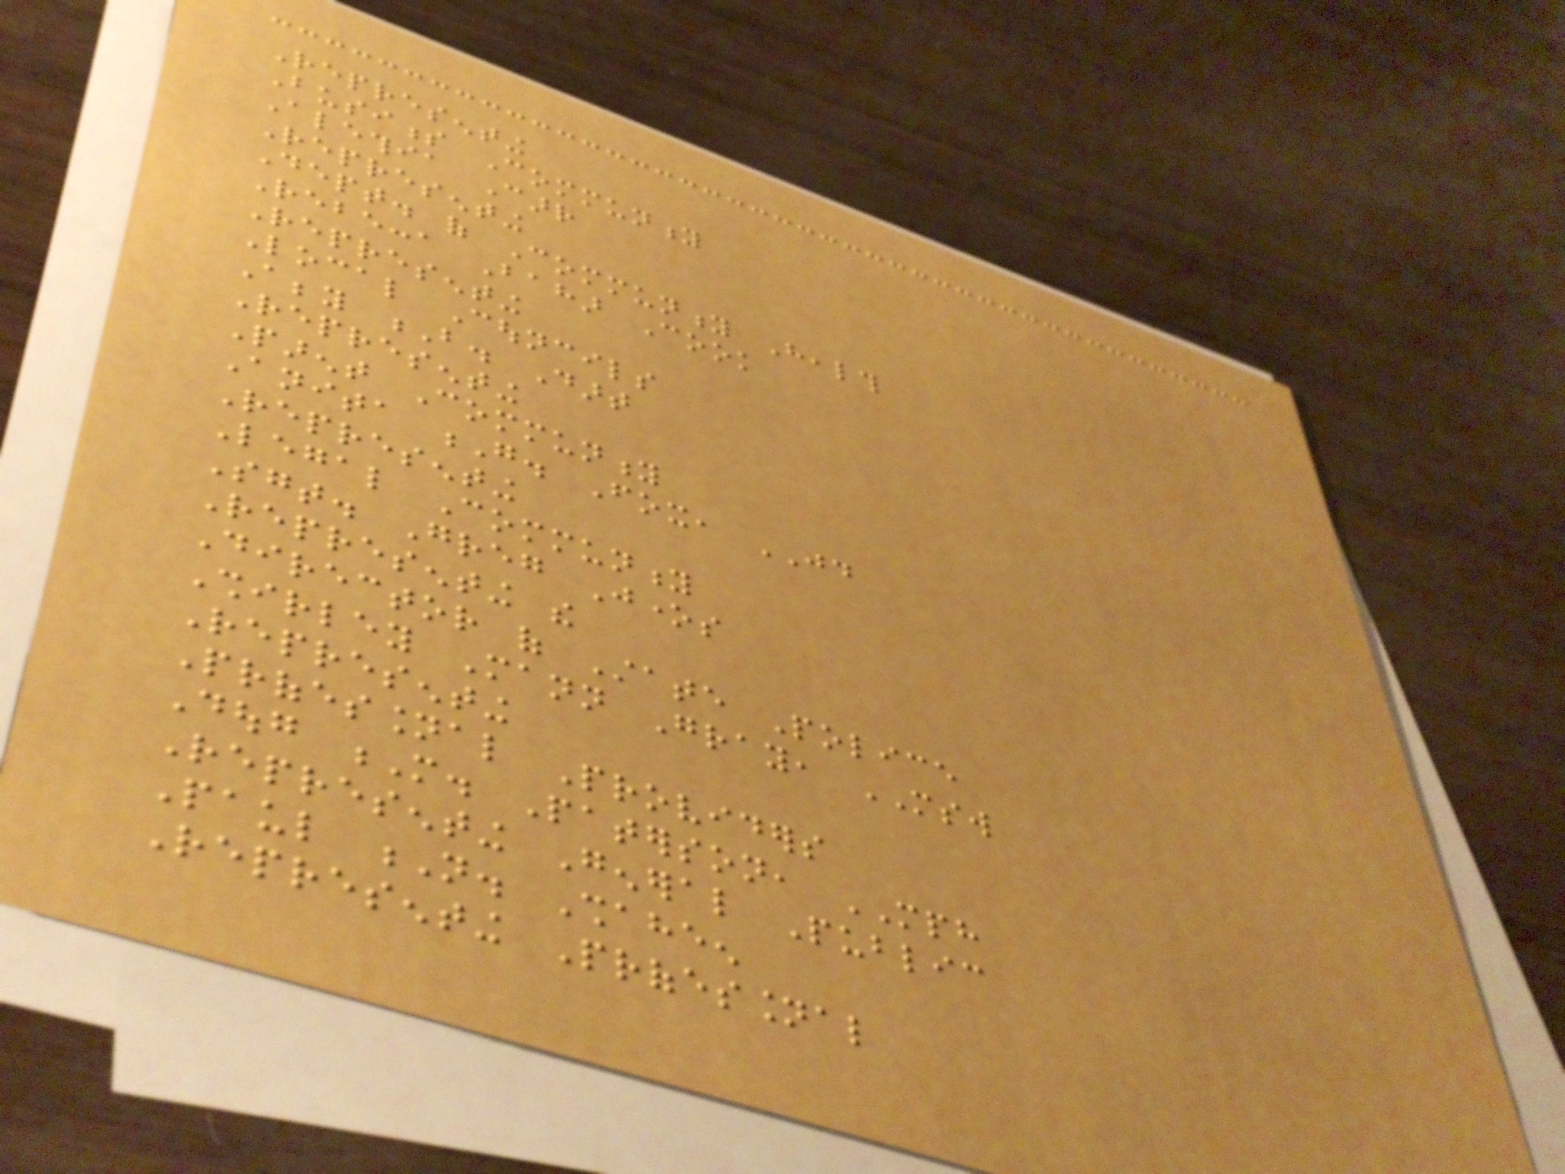Representing
Business Community
Alethia Carr
Representing
Dept. of Community Health
Rebecca Bahar Cook
Representing
Local Councils
Abby B. Dart
Representing
Parent Community
Anita G. Fox, JD
Representing
Legal Community
Sgt. Greg Jones
Representing the
Director of State Police
Shirley Mann Gray, MSW
Representing
Professional Providers
Doug M. Paterson, MPH
Representing General Public
Paul N. Shaheen
Representing Professional
